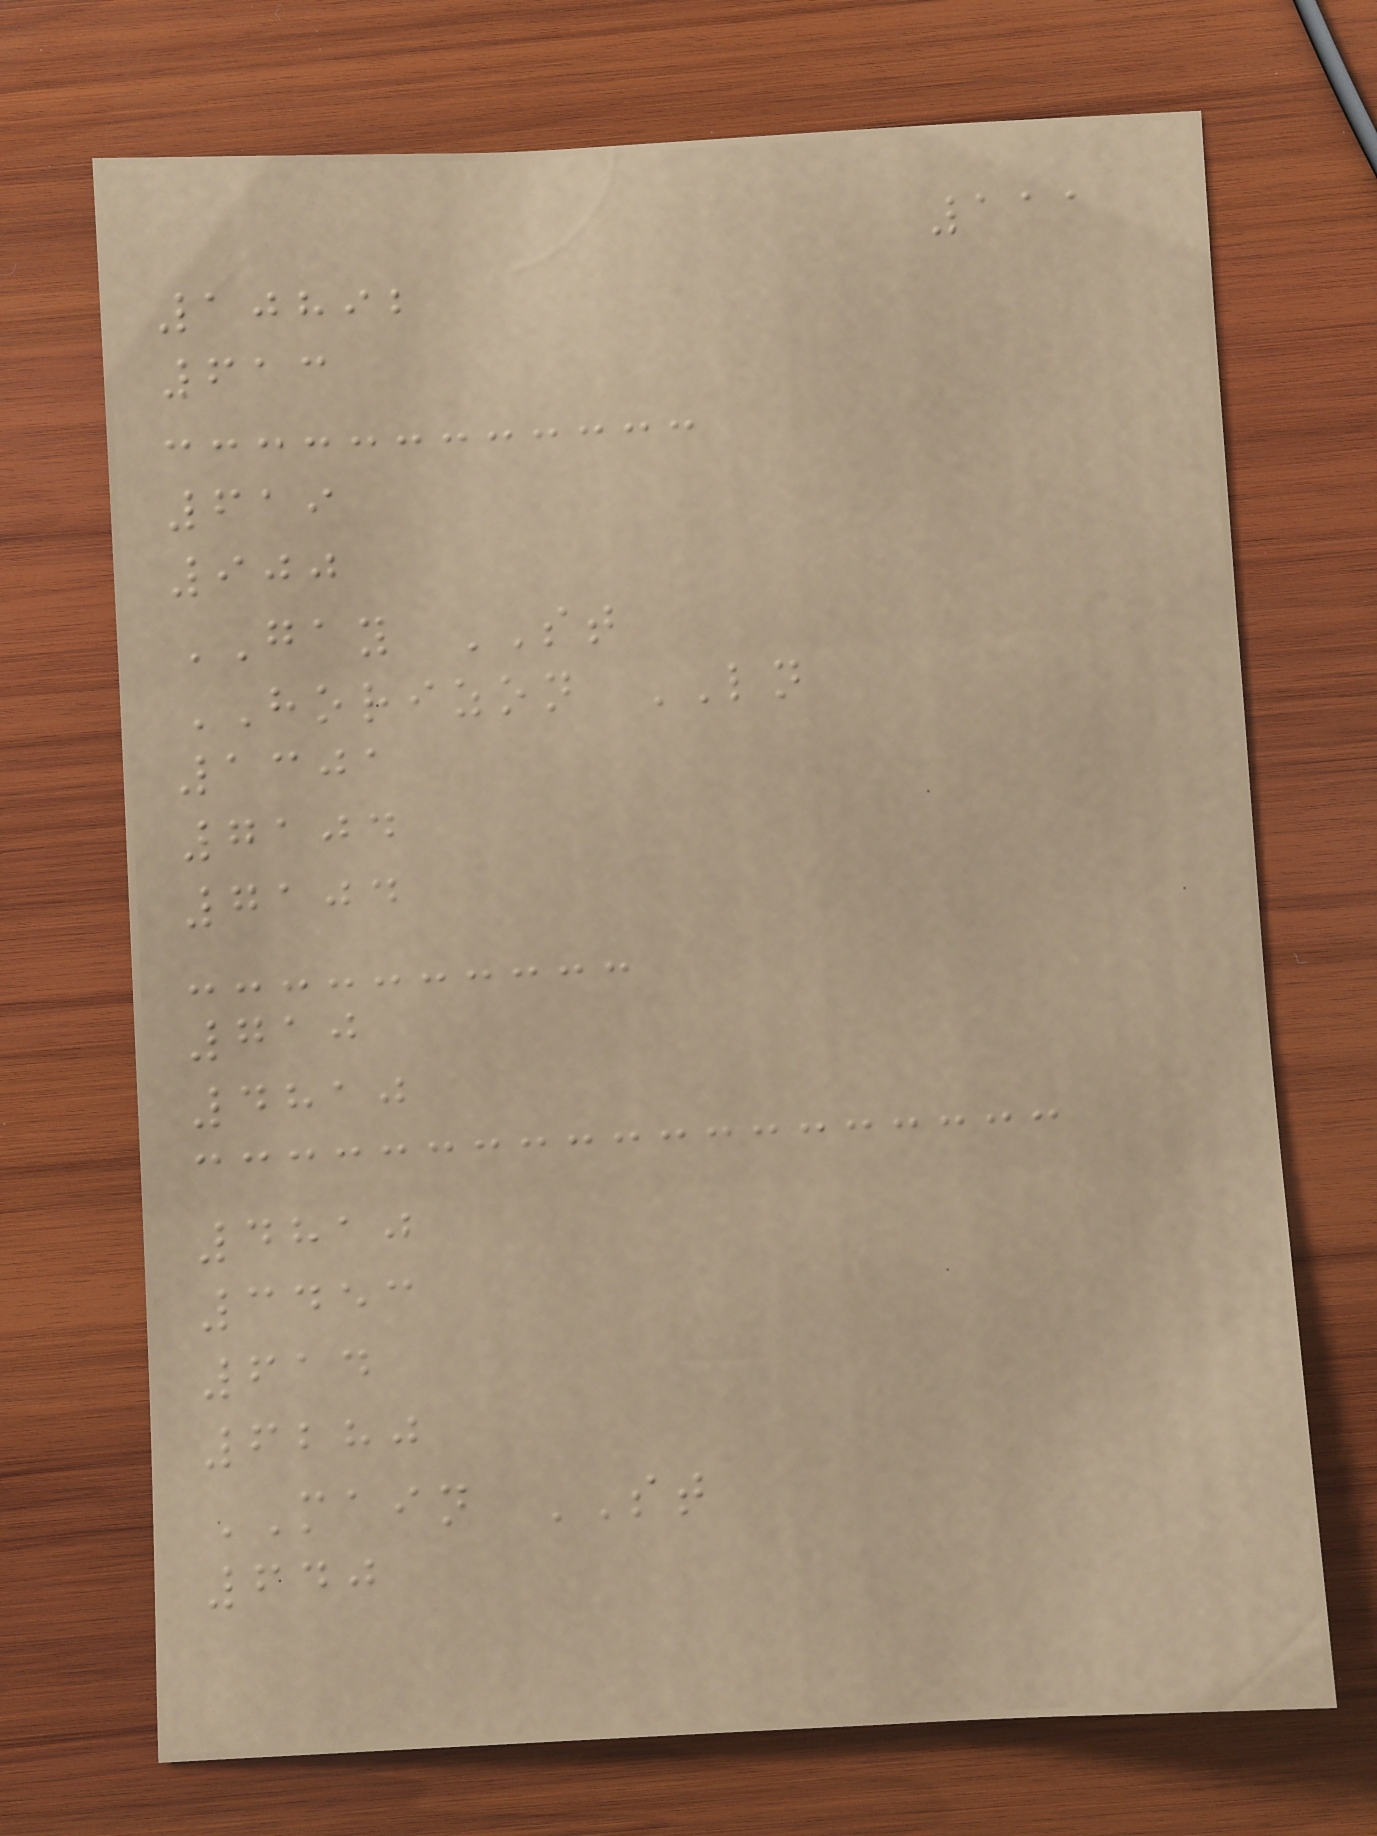111
10892
613
619
900
GAY ST
HORIZON LN
1301
7104
7104
710
4810
4810
3453
614
6280
MAIN ST
640
